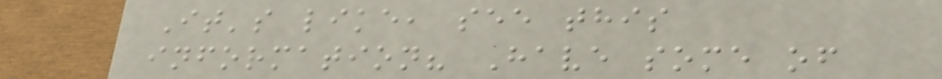It's like, see this
information? Have some of
